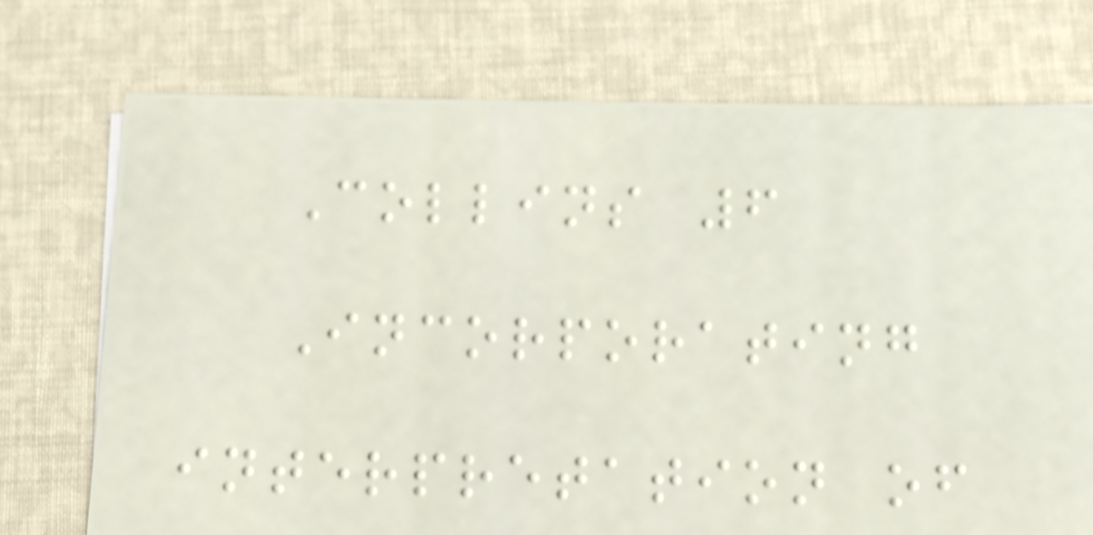Collins 6
Incorporating
interpretation of
